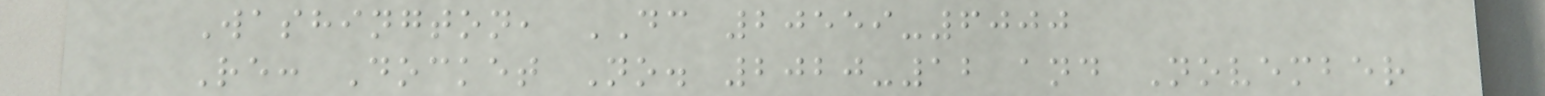Washington, DC 20559-6000
Re: Docket No. 2020-12 and November
